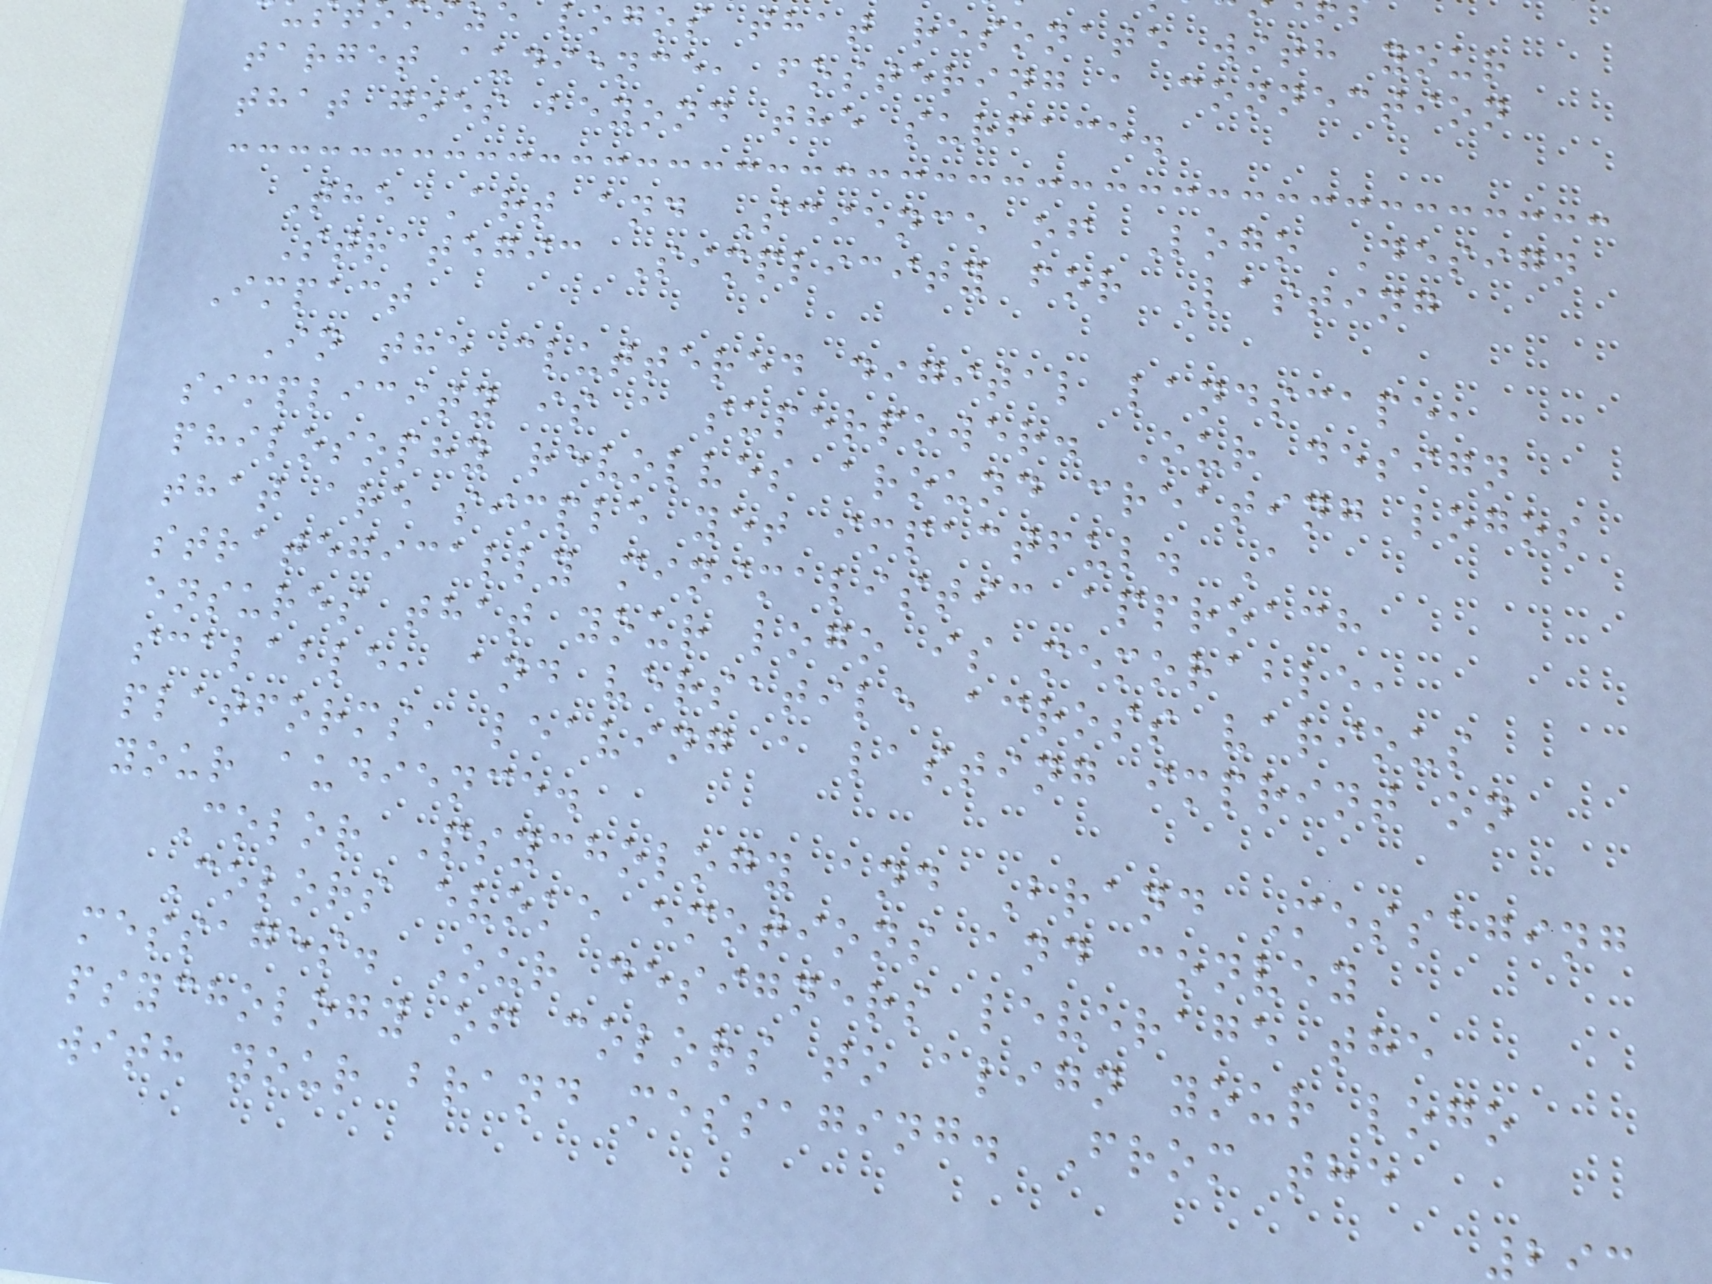e logos that resonate with your
target audience, fostering a connection
that goes beyond the surface.
The Art and Science of Logo Design
Strategic Simplicity for Lasting
Impact
In the cluttered digital landscape,
simplicity is a superpower. Our design
philosophy revolves around creating logos
that are simple yet impactful. A
strategically minimalistic approach
ensures that your logo is memorable,
scalable, and versatile across various
platforms, leaving a lasting imprint on
your audience.
Color Psychology and Brand Messaging
Colors evoke emotions and convey
messages. Our designers leverage the
psychology of colors to align your logo
with your brand messaging. From the
